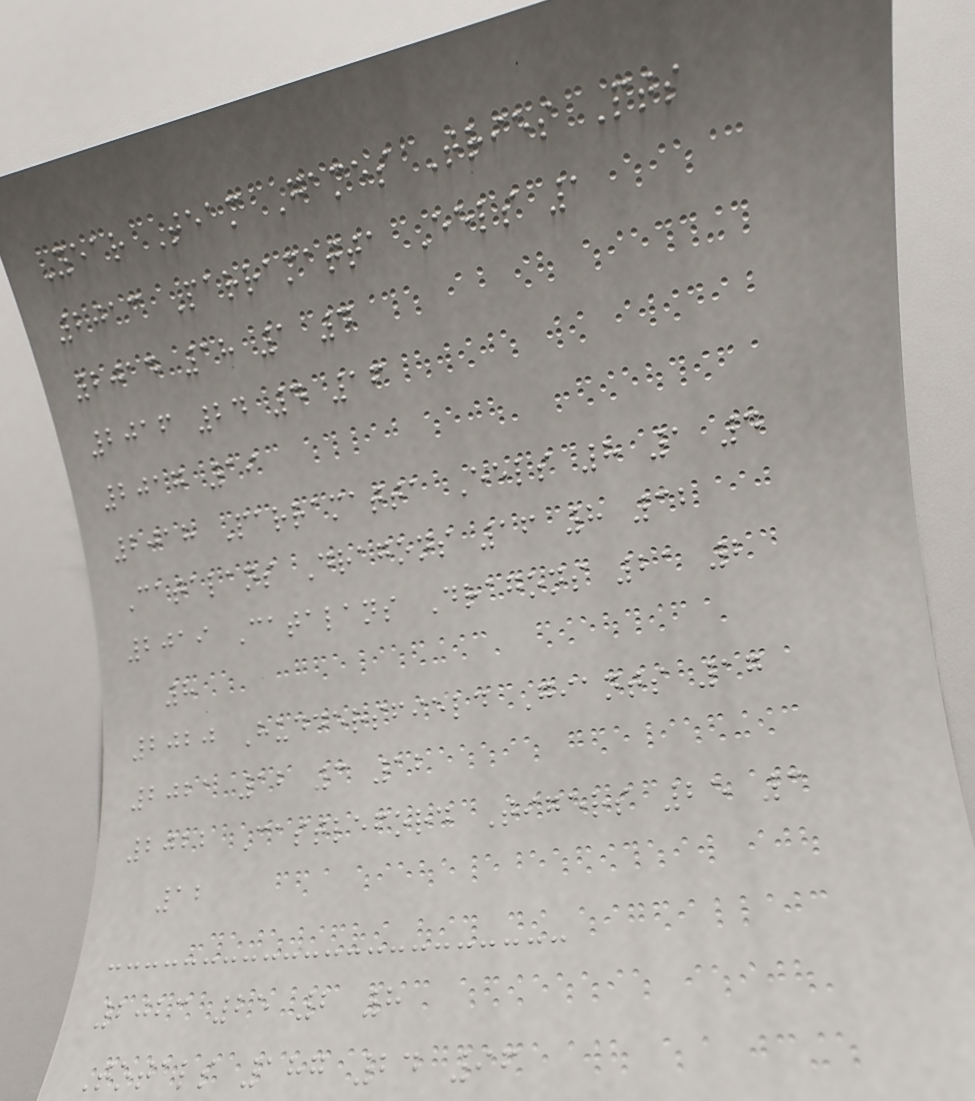Year Team Games Tries Pts
2013 Parramatta Eels 1
2014 18 1 4
2016 24 4 16
2017 19
2018 Parramatta Eels 8 1 4
Catalans Dragons 16 8 32
2019 Catalans Dragons 21 2
8
2020 Huddersfield Giants 17
2021 12 3 12
2022 Castleford Tigers 25 3
12
2023 25 2 8
Totals 187 24 96
